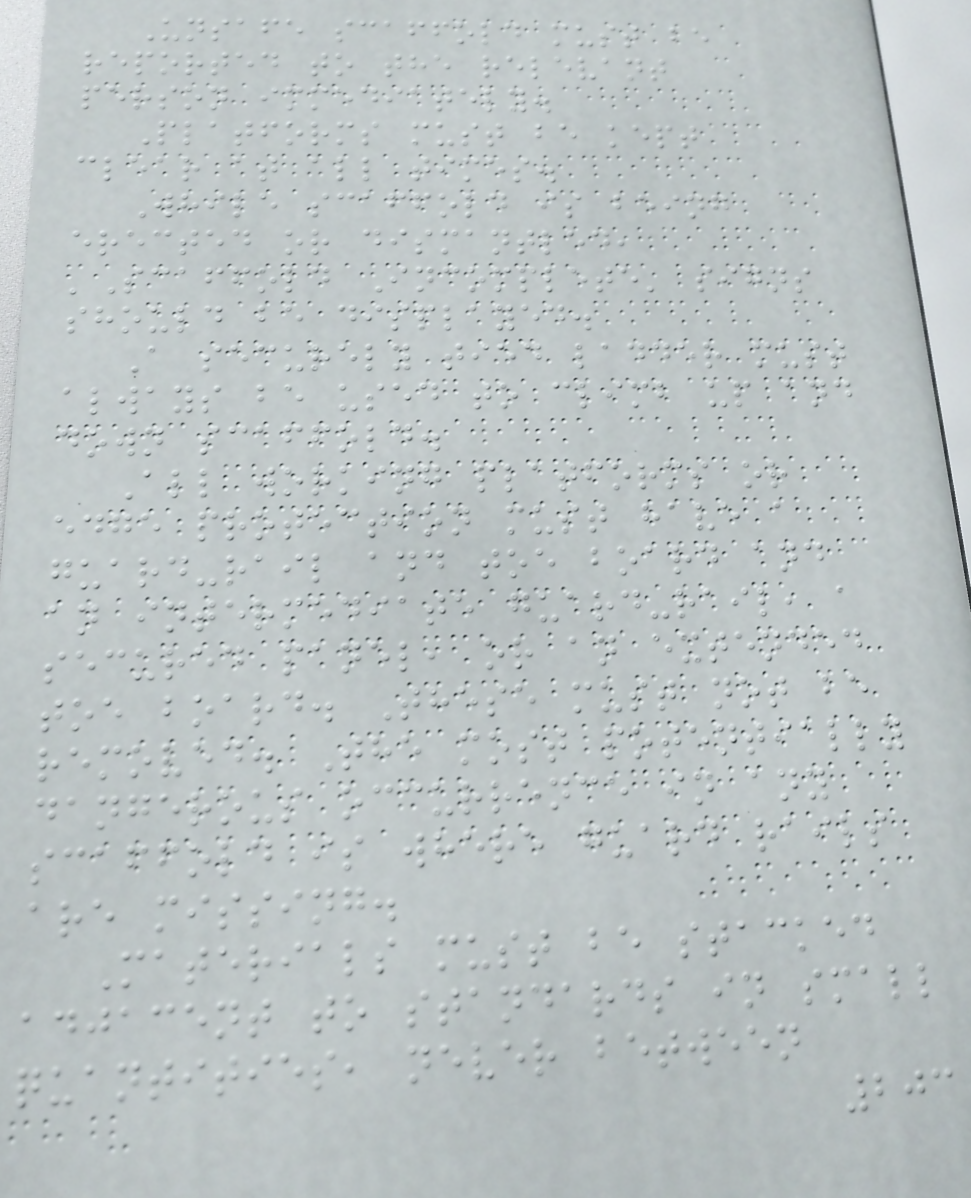Unsafe scaffold must be
reported to the relevant
person immediately.
Platforms must be kept
clear at all times.
While scaffold is being
erected or dismantled,
'Scaffold Incomplete' signs
should be displayed.
A securely tied ladder must
always be used to climb up and
down scaffold.
All working platforms or
edge protection must have a
guard-rail and toe board and
an intermediate guard-rail, a
secured panel, or an extended
toe board. These must not be
removed. The most potentially
dangerous occurrence in any
scaffold is where guard rails
are missing.
Materials must be stacked
adjacent to standards in small
quantities, never between
203
